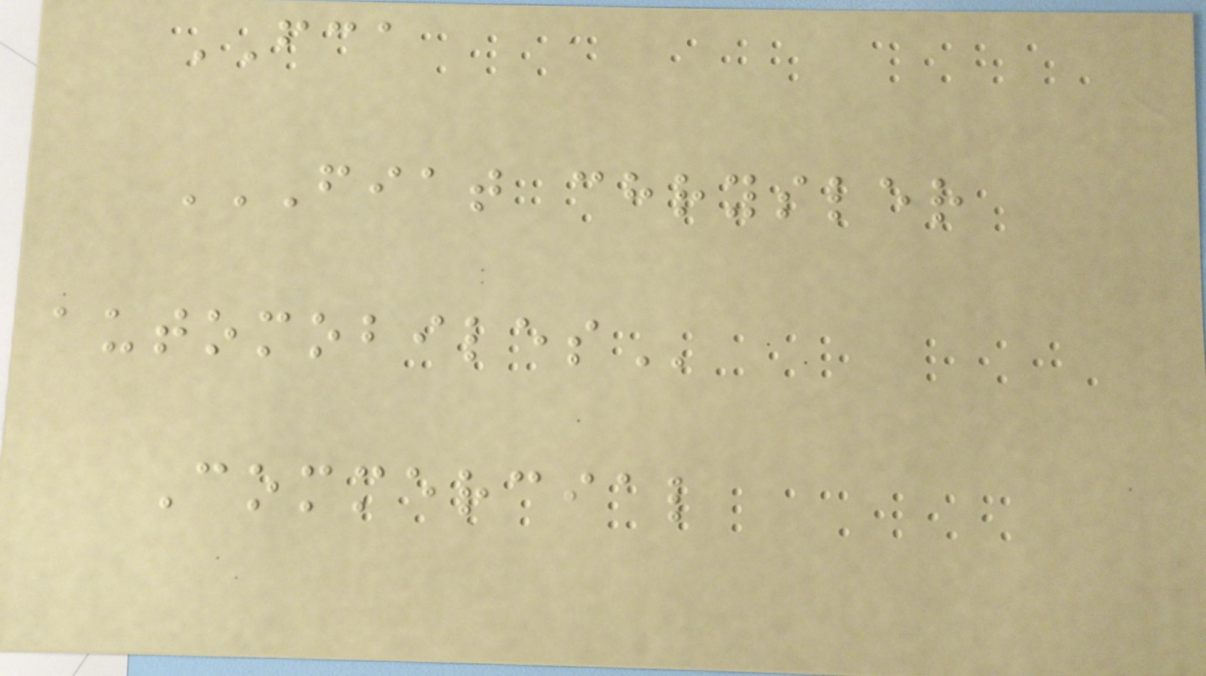FCA
FIAT CHRYSLER
AUTOMOBILES
Commercial
